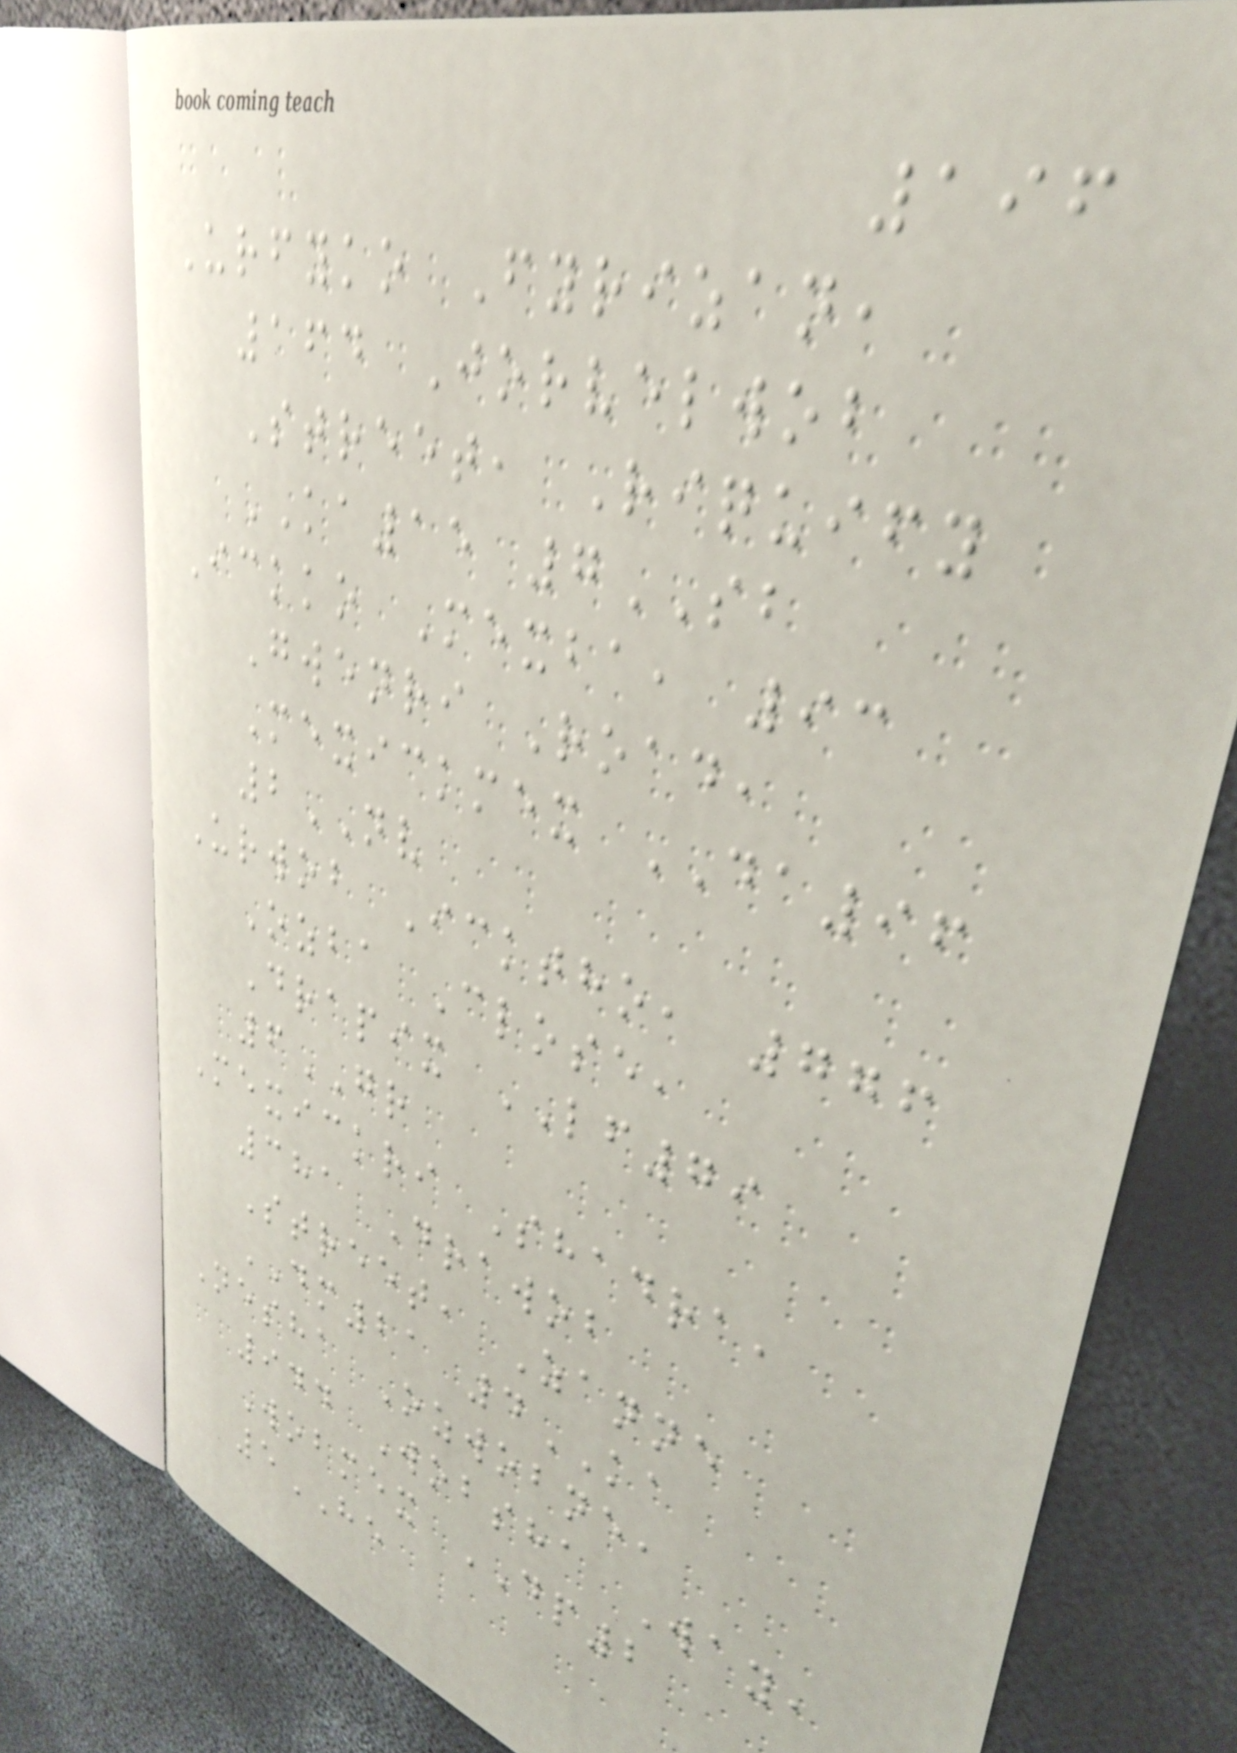196
Urfyko Fyrizan,
164 Jorvelwob
Street, Riquify
KA15 7SB
Ickko Mexba, 93
Gwenri Road,
Mexickmex DA96
2NV
Urwob Icktho, 776
Ozba Close,
Drapix LF79
6GR
Mexickri Shadra,
381 Drawob
Street, Zanne
DM21 4KA
Nesha Ozwobne,
944 Wobsha Way,
Wobmex DP2
5HE
